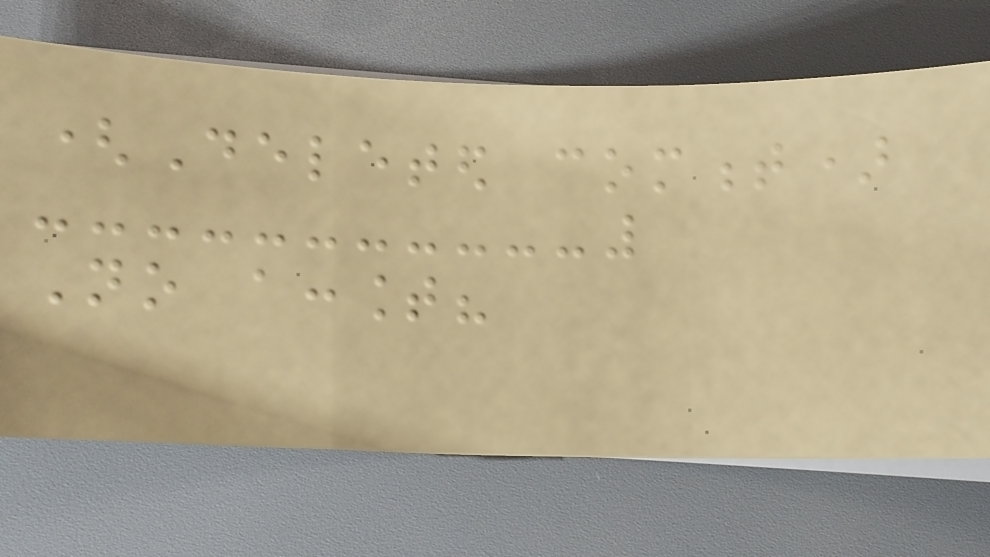(Deleted comment)
No account?
